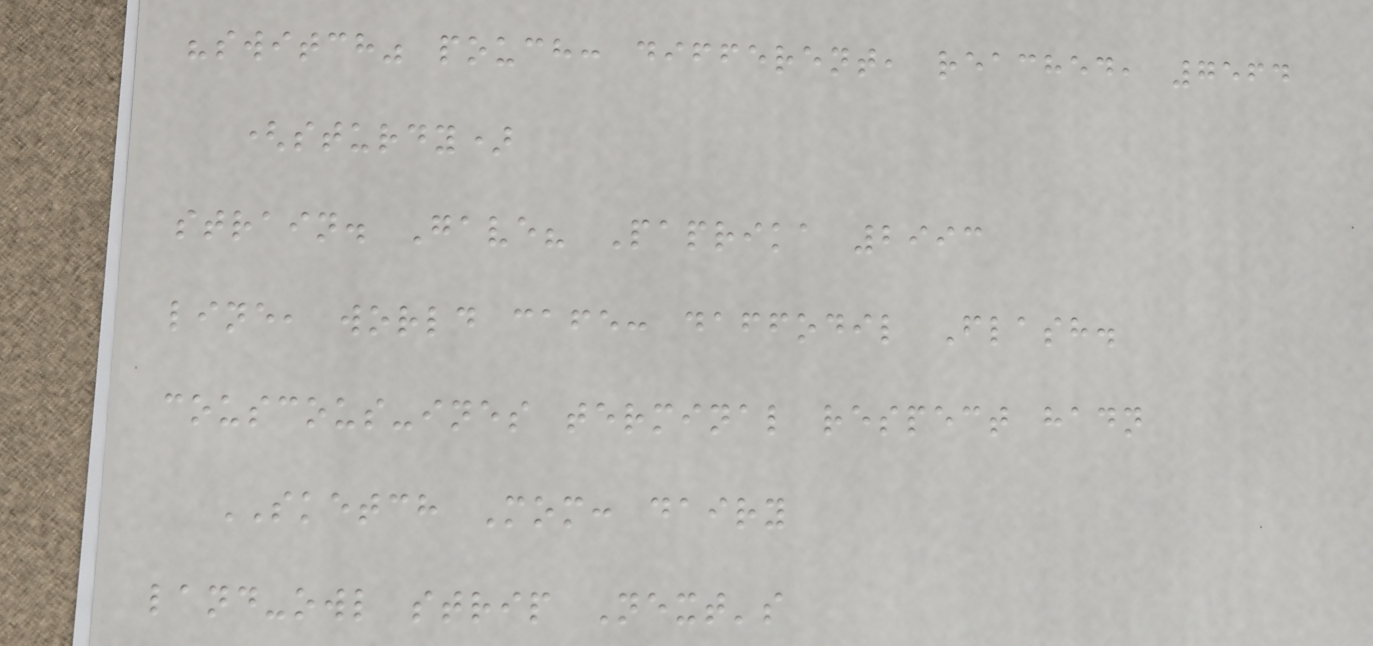"switch" pouch: different, reached, 7564
(sturdy)
strain. Gave? Paprika 2993
line, world cafe: daffodil Flash.
couscous-ines terminal respect hadn
SKETCH Mom: dairy
land-owl strip Next's
